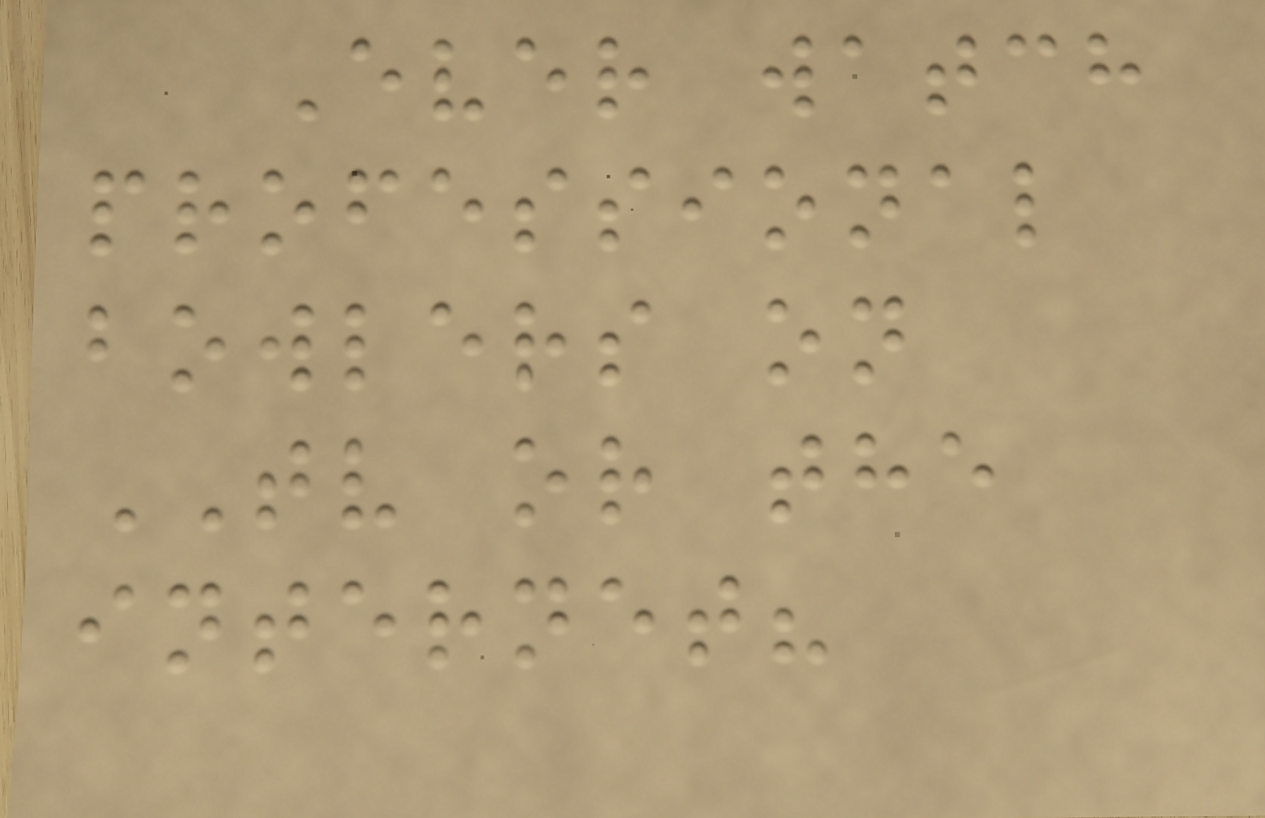Ever watch
professional
bowlers on
TV or the
internet?
